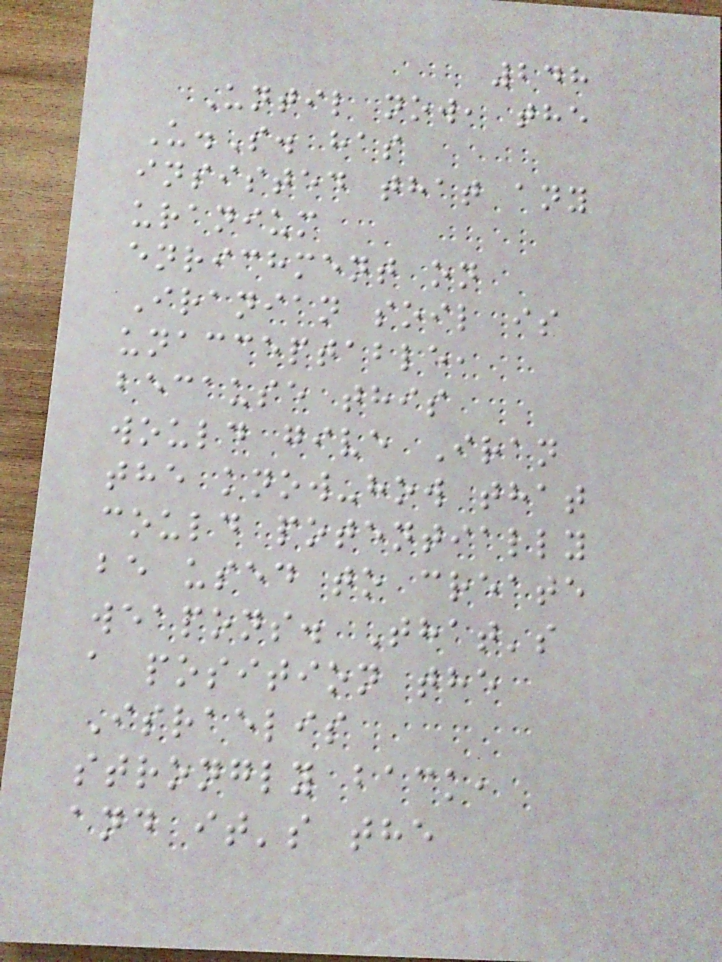248
Until now, the
U.S. has
insisted that any
uranium
enrichment on
Iranian soil is
unacceptable,
because this
would give Iran
the know-how that
could potentially
be used to create
weapons. That's
a position the
Israelis
strongly back,
and it's the
